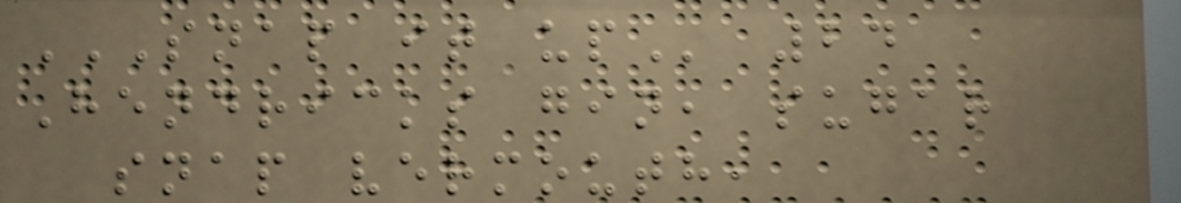SNAP IT UP 24
Hendricks gin, sugar
snap vermouth,
